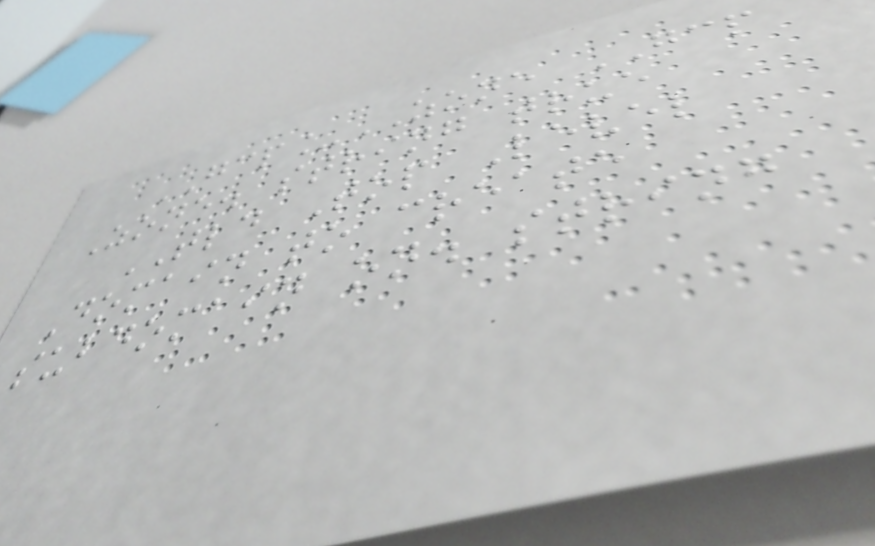GCP_ZONE GCP
Zone. string true
TLD Top Level
Domain to create
subdomain on. string
